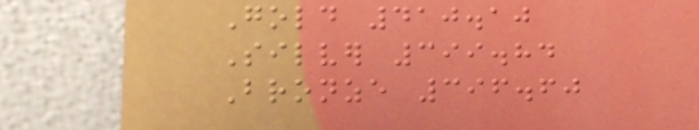Gold 410.10
Silver 399.84
Bronze 396.60
